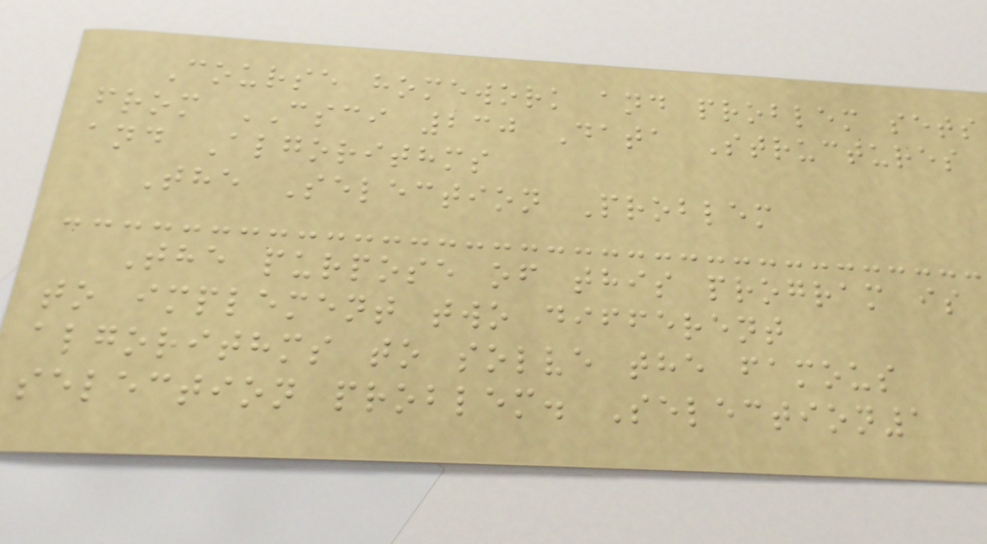Course homework and problem sets
from CSCI 230 Data Structures
and Algorithms
The Selection Problem
The purpose of this program is
to implement two different
algorithms to solve the famous
selection problem. Selection1
